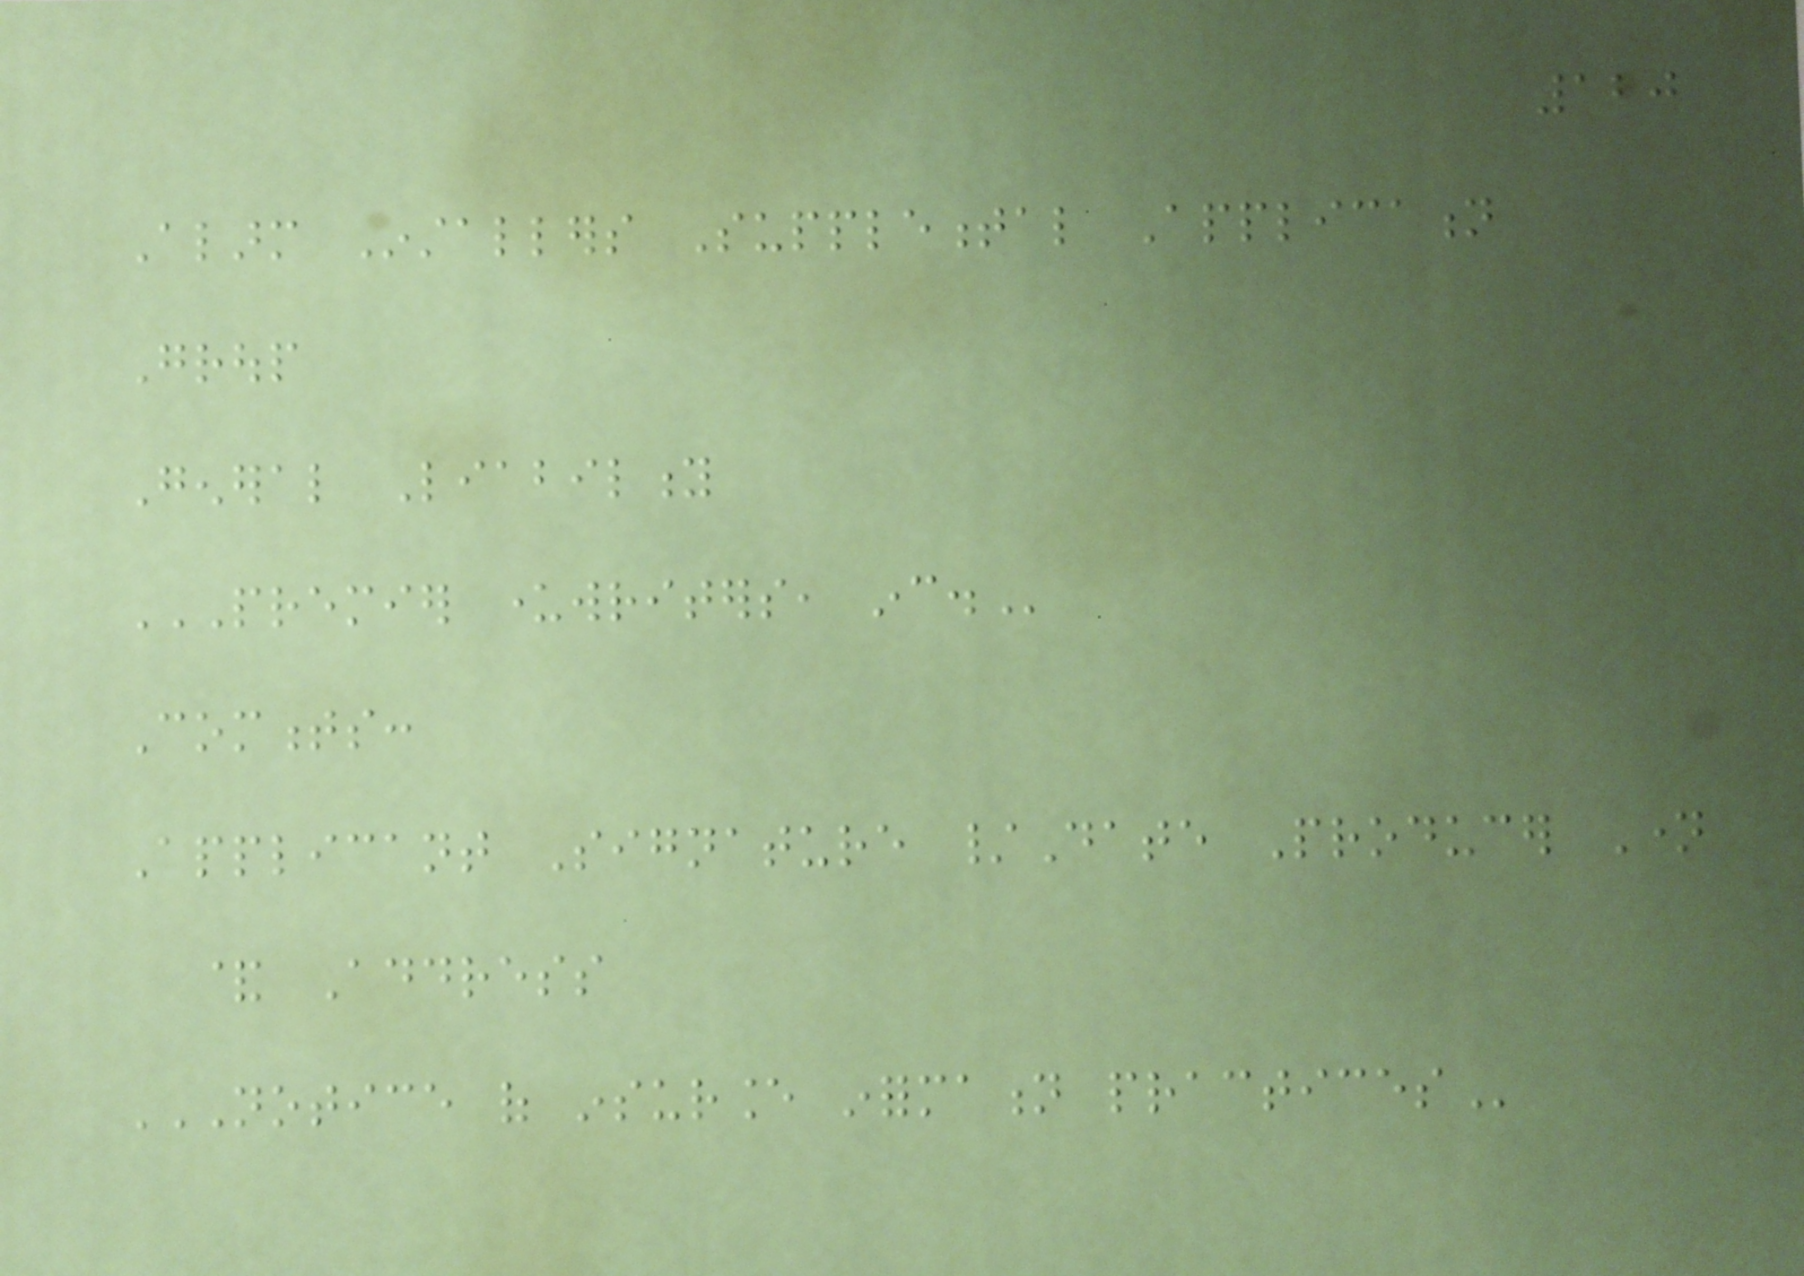120
Alarm Installers Supplemental Application
Group
General Liability
PREMIER UNDERWRITERS, INC.
Comments:
Applicant Signature /Date Producer Name
& Address
NOTICE OF INSURANCE INFORMATION PRACTICES
